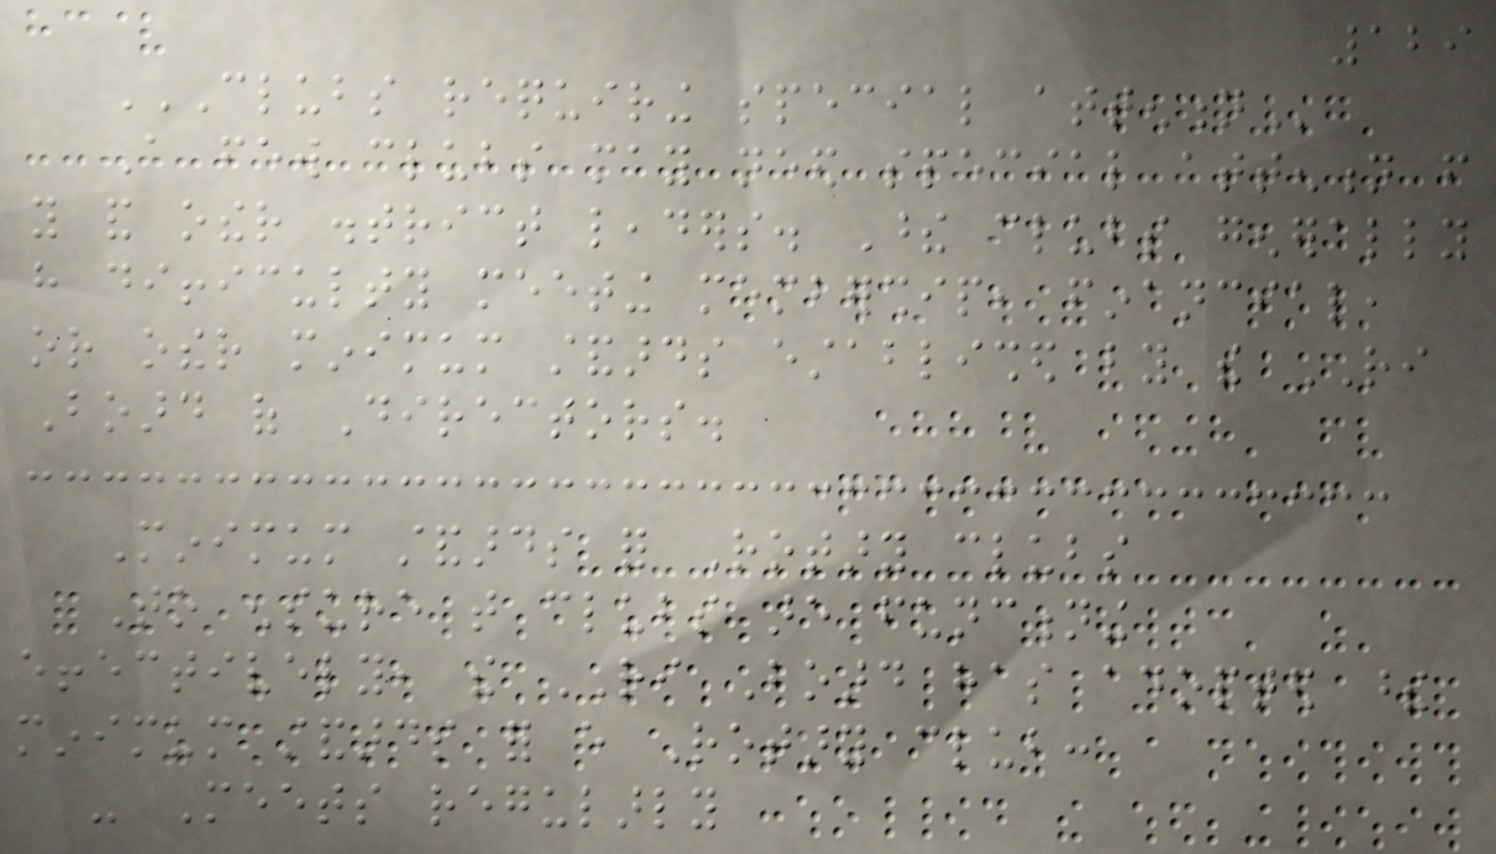129
CLUBS REQUIRING SPECIAL ATTENTION
A few clubs may need special attention from
you and other district leaders. These clubs generally
have difficulty meeting membership, financial,
or other minimum standards established by the RI
Board of Directors.
Minimum standards for Rotary clubs
To ensure that clubs are functioning
effectively, the RI Board has adopted these
minimum standards for every Rotary club:
- Meets regularly
